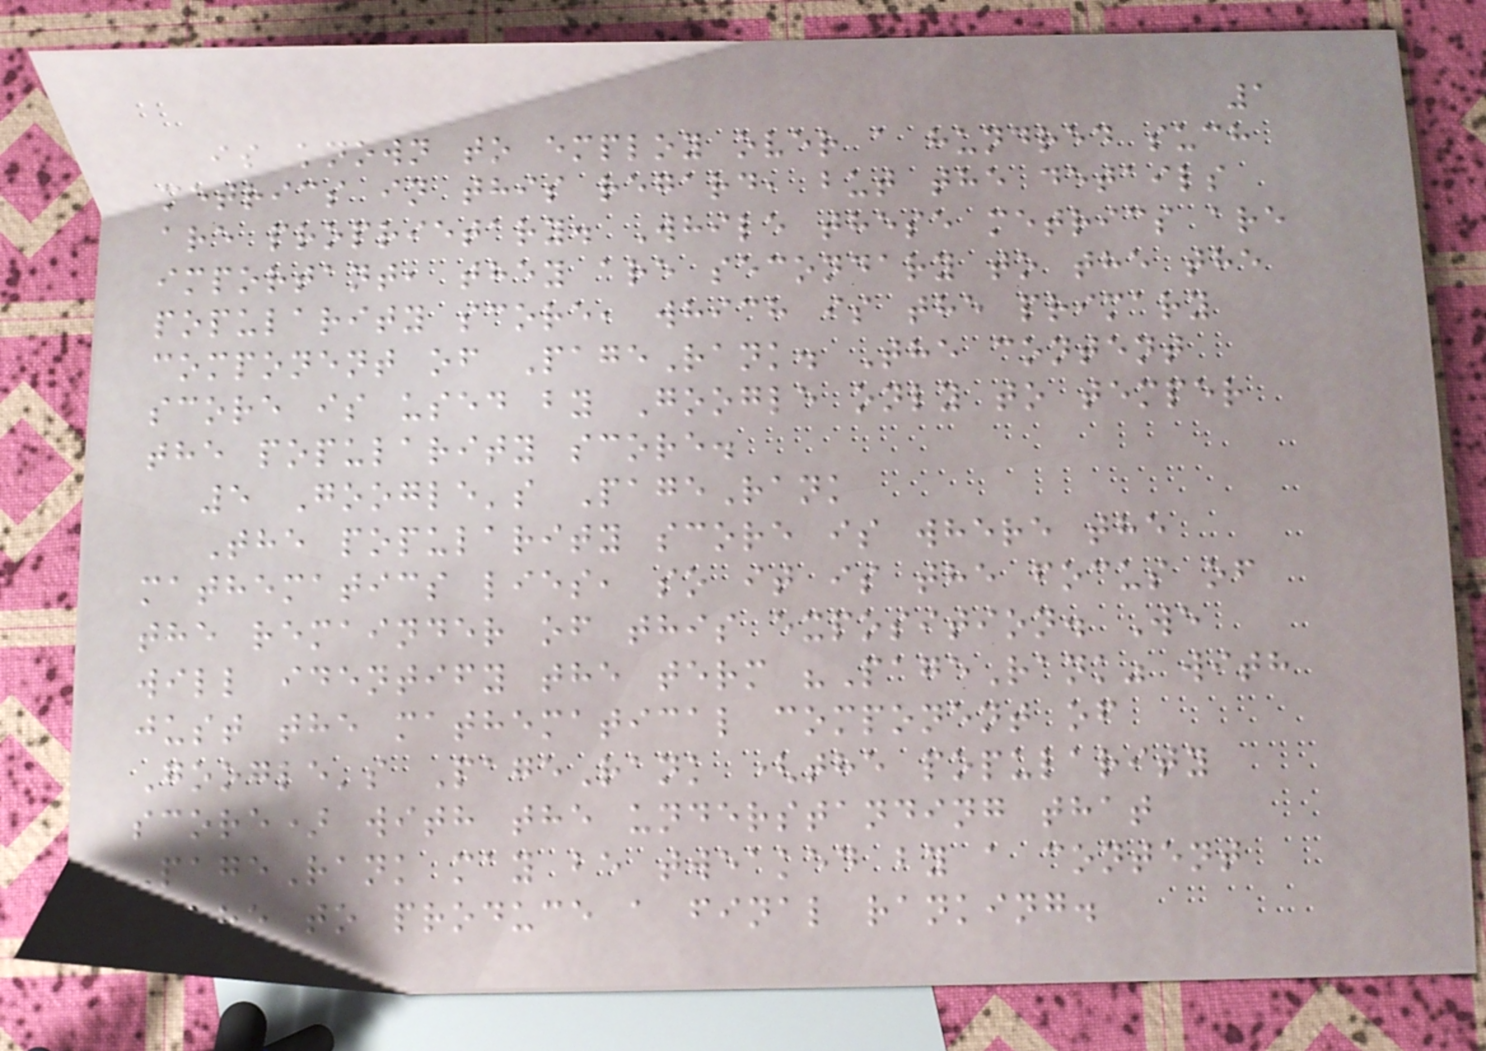1
is known to employ over a hundred such
metrics in this regard, but the details
are proprietary. While these metrics are
important, they are secondary to the the
popularity score, which is the primary
component of PageRank. The content
score is used by Google only to temper
the popularity score.
5 Google's PageRank
The popularity score is where the
mathematics lies, so it is the focus of
the remainder of this exposition. We
will identify the term "PageRank" with
just the mathematical component of
Google's PageRank (the popularity
score) with the understanding that
PageRank may be tweaked by a content
score to produce a final ranking.
